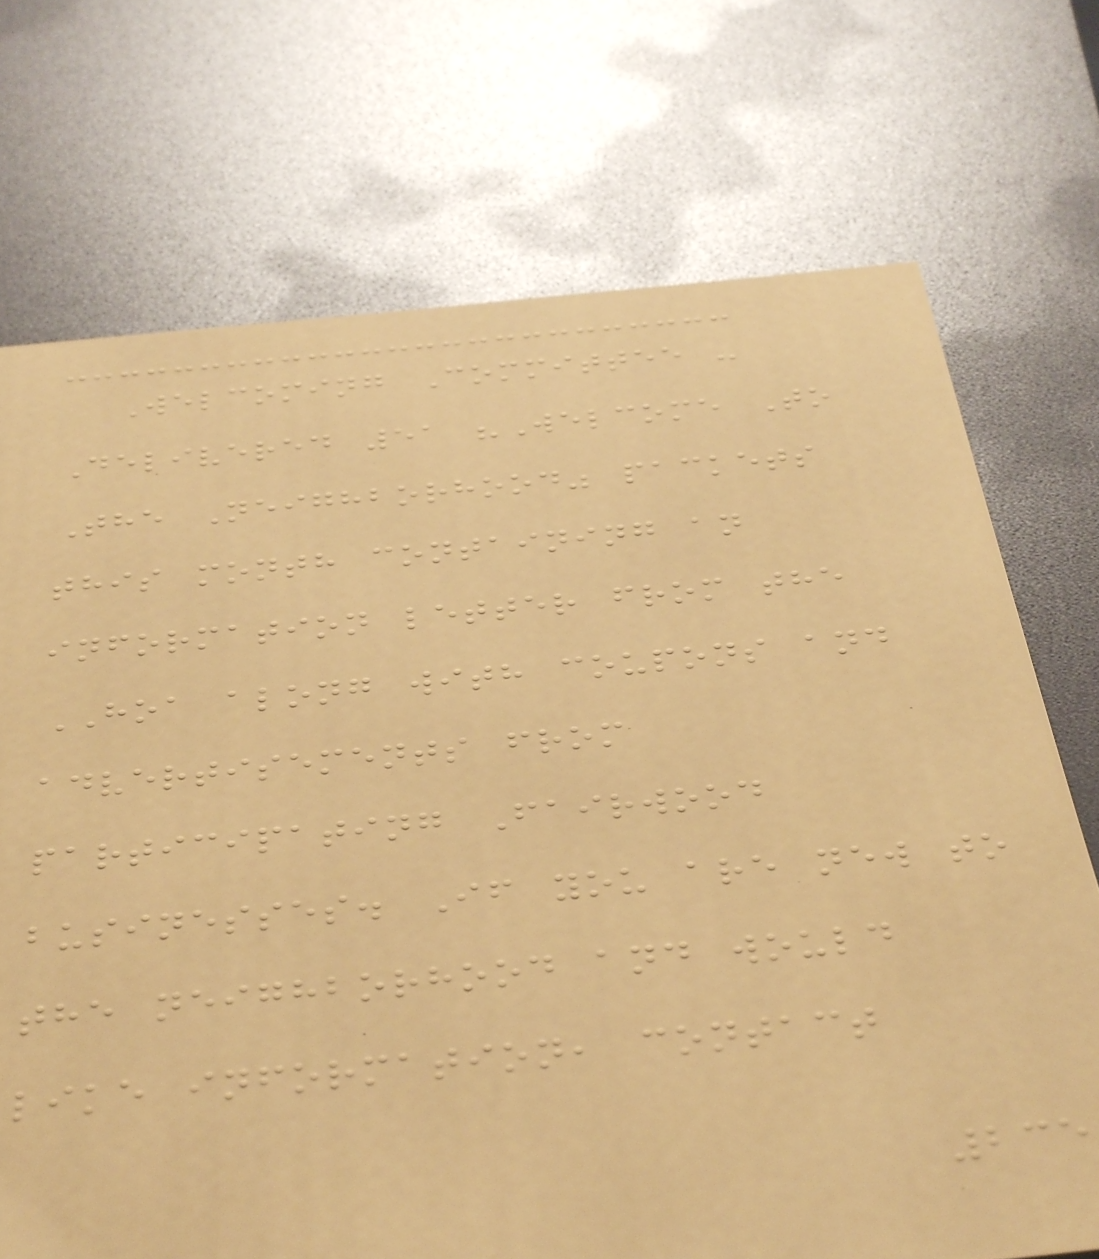Welcoming Committee -
Delivered 51 "Welcome To
The Neighborhood" packets
this month containing an
information letter from the
HOA along with coupons and
advertisements from
participating Fairwood
businesses. If you are new to
the neighborhood and would
like information, contact
235
